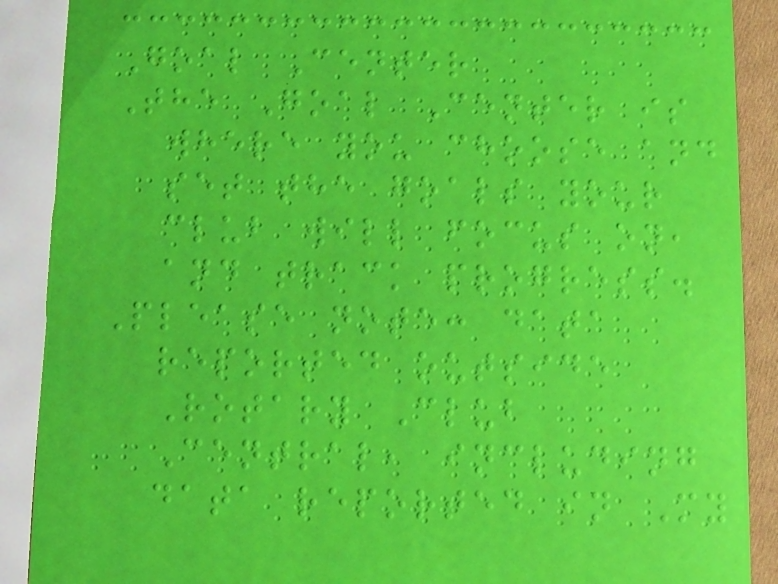Goal Center
The Goal Center is
where you choose and
set the goals your
club will focus on,
and track progress.
Please note: data
reported outside
Rotary Club
Central, including
data reported in My
